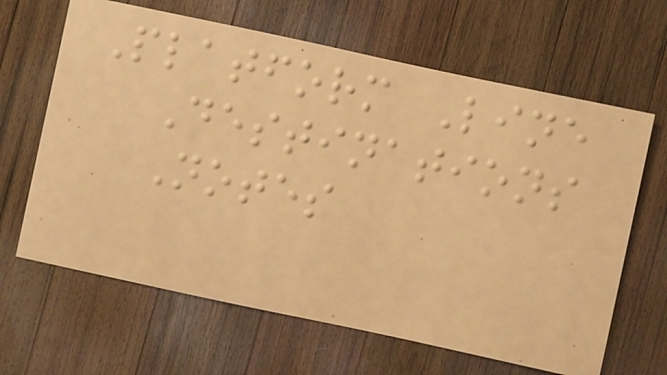Platform Line
Destinations
Notes
